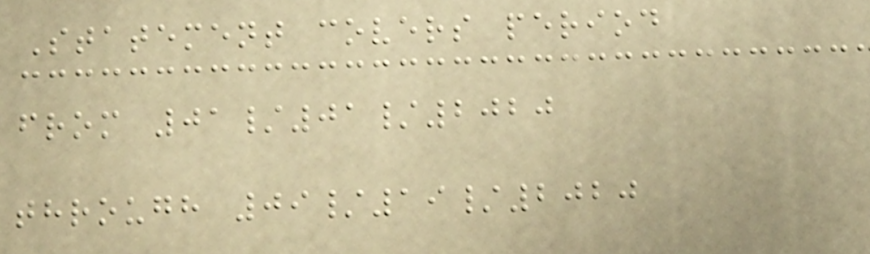Statement covers period
from 01/01/2020
through 09/19/2020
